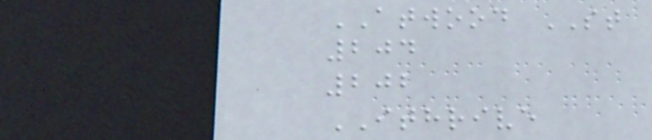ATWOOD ST
204
202
ITHRIVE
